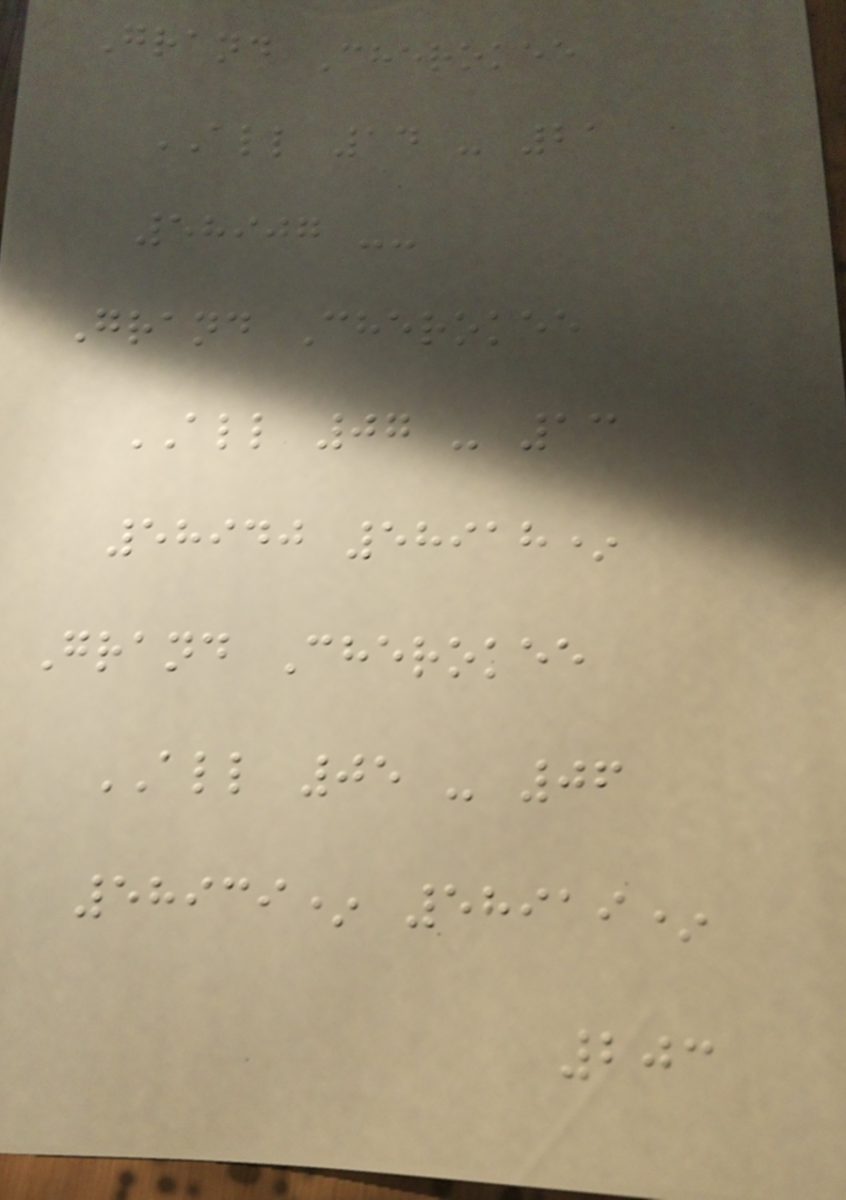Grand Cherokee
ALL 14 - 21
58907 --
Grand Cherokee
ALL 07 - 13
58940 58918*
Grand Cherokee
ALL 05 - 06
58939* 58919*
203
